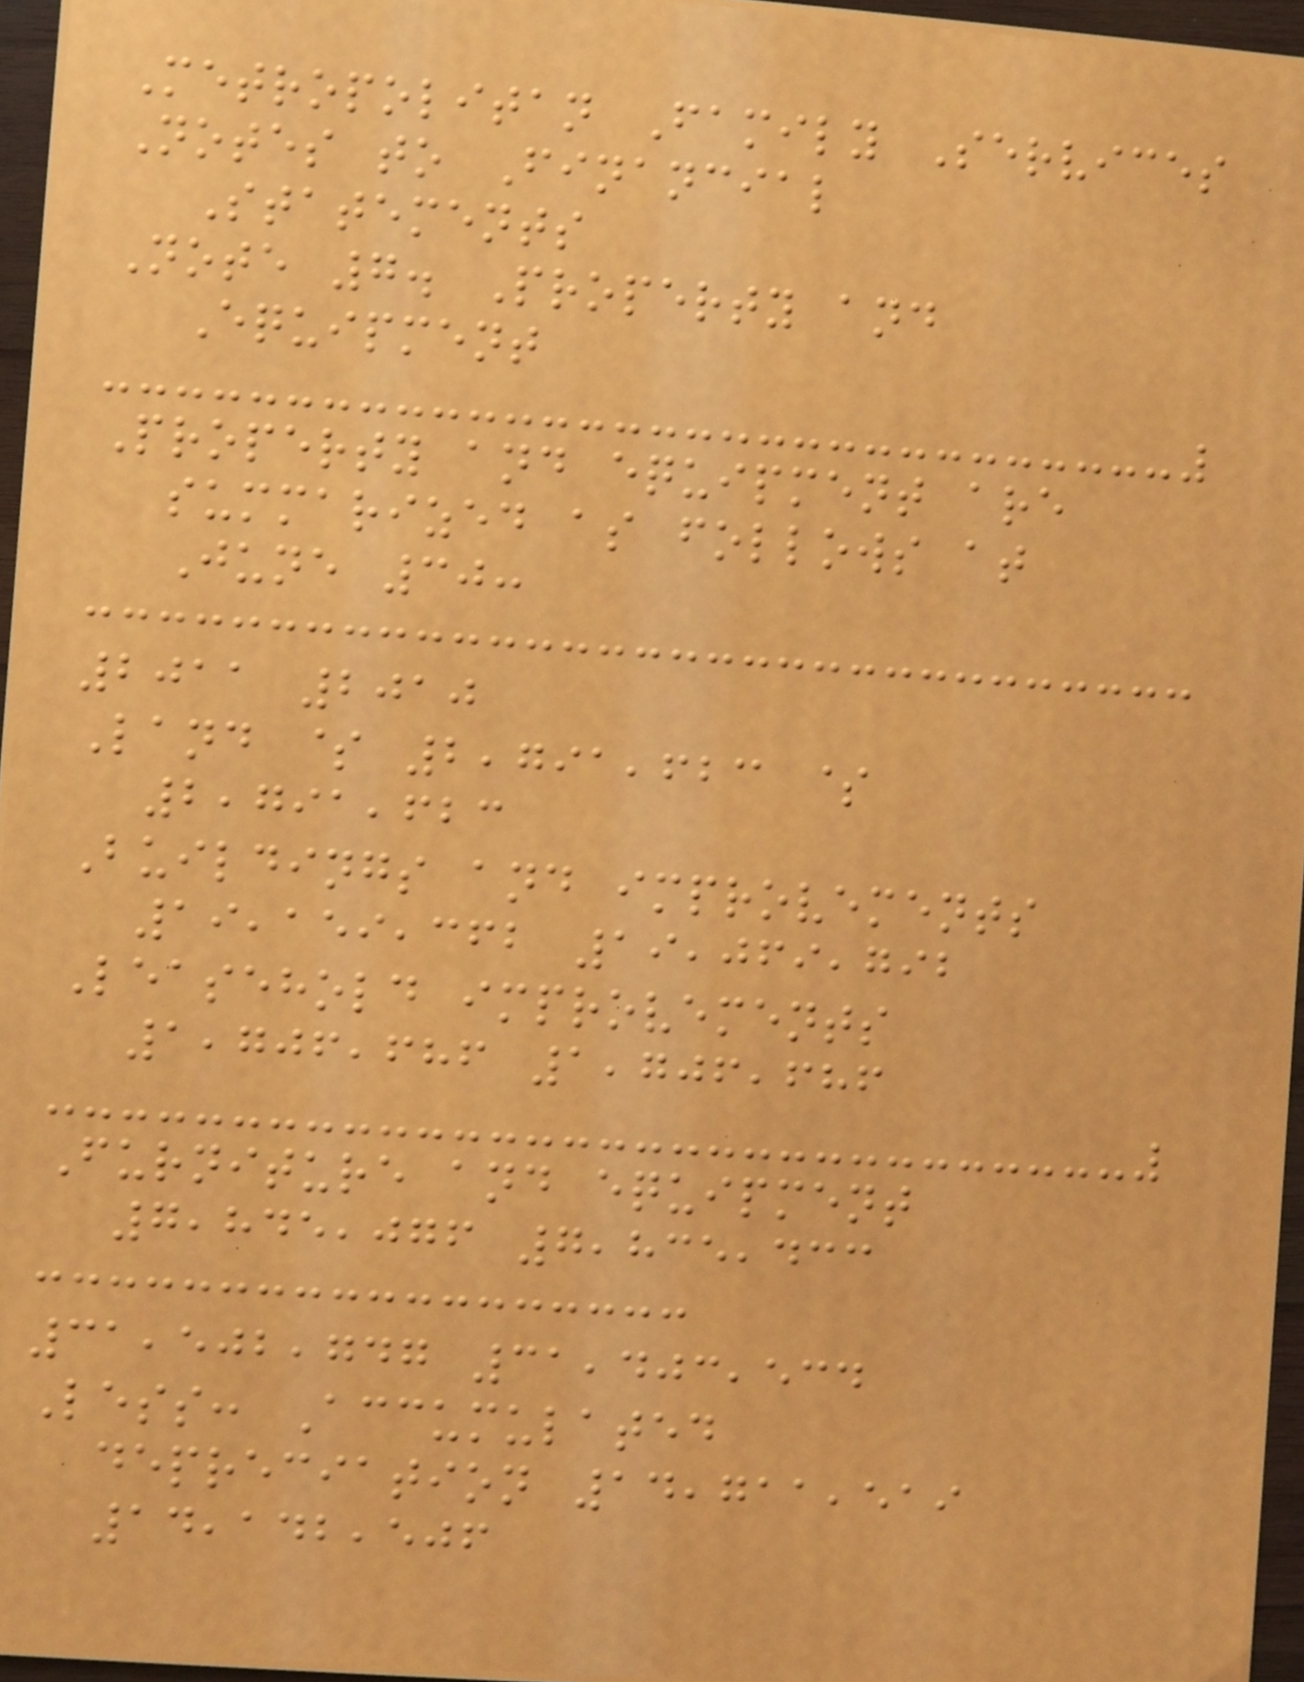Metropolitan Family Services
Notes to Financial
Statements
Note 7. Property and
Equipment
Property and equipment are
summarized as follows at
June 30:
2011 2010
Land $ 2,791,623 $
2,791,623
Buildings and improvements
19,159,362 19,069,792
Leasehold improvements
1,706,686 1,706,686
Furniture and equipment
7,845,076 7,835,433
31,502,747 31,403,534
Less: Accumulated
depreciation 14,711,519
14,142,506
